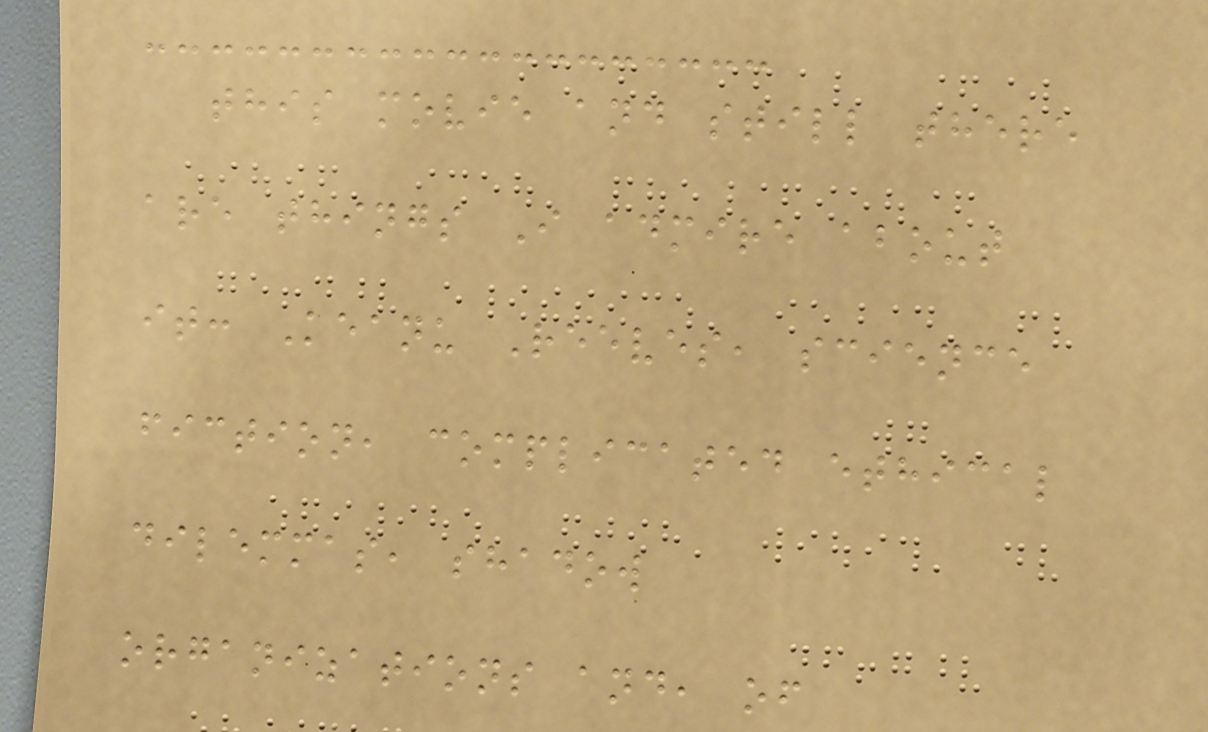this movie and still there
are things I admire about
it: Keanu Reeves, science
fiction, complicated ethical
dilemmas, shadow
organizations and, of
